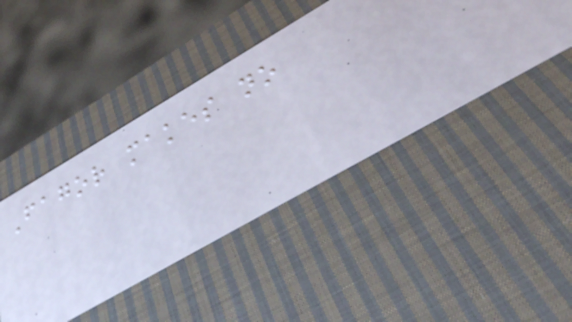Fagor makes no
